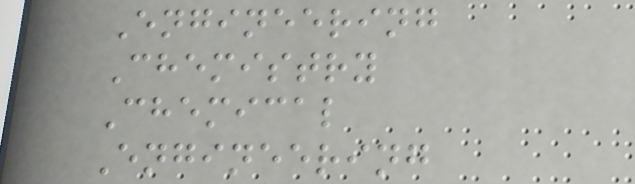Engineering
Chemistry
Chemical
Engineering
